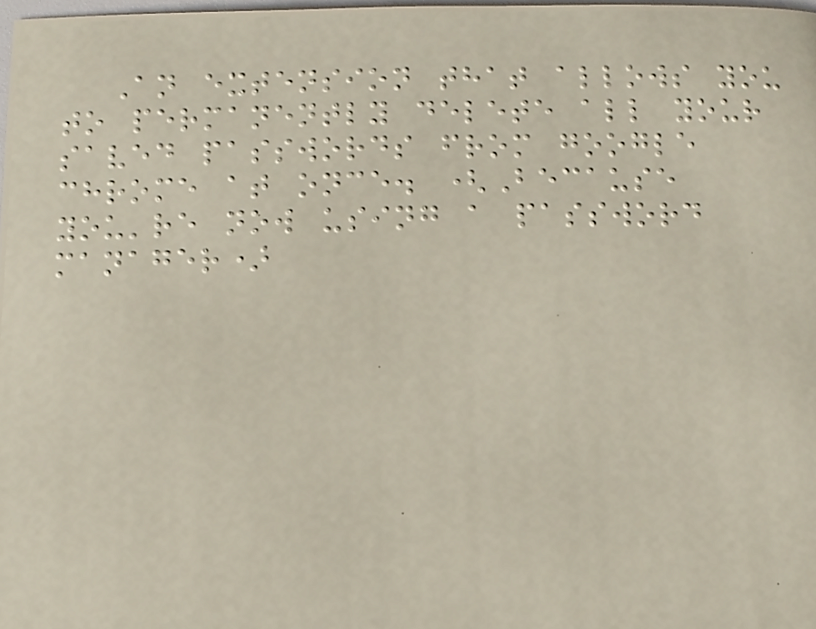An extension that allows you
to permanently delete all your
saved passwords from google
chrome at once. (Because
you're now using a password
manager)
